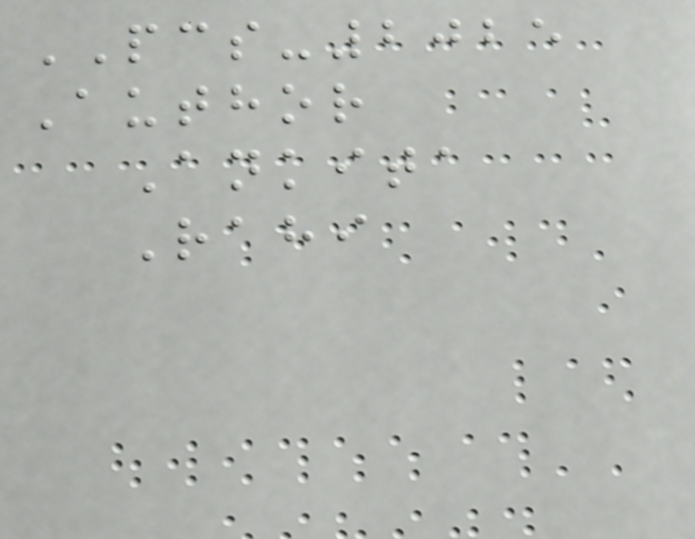PCS-2025
Author
Ankita
Rahi
